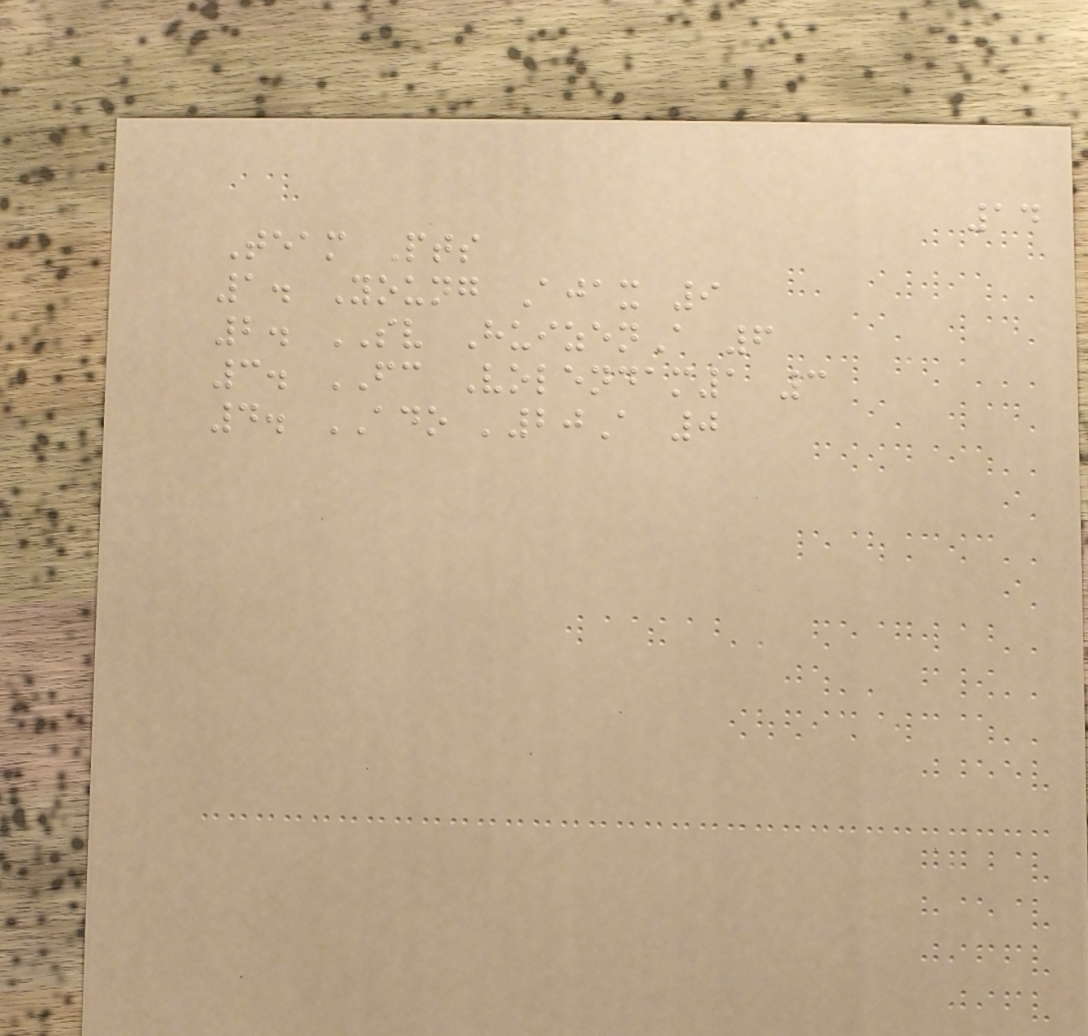14
Team Pts
1. Young Ajax 9
2. SV HuizenA 6
3. FC Volendam1 3
4. ADO '20A 0
